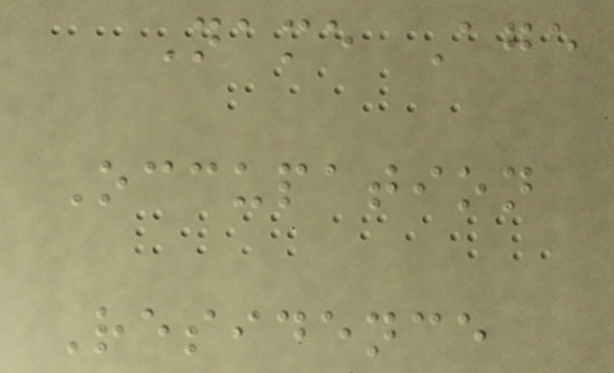Name Age
Occupation
Residence
